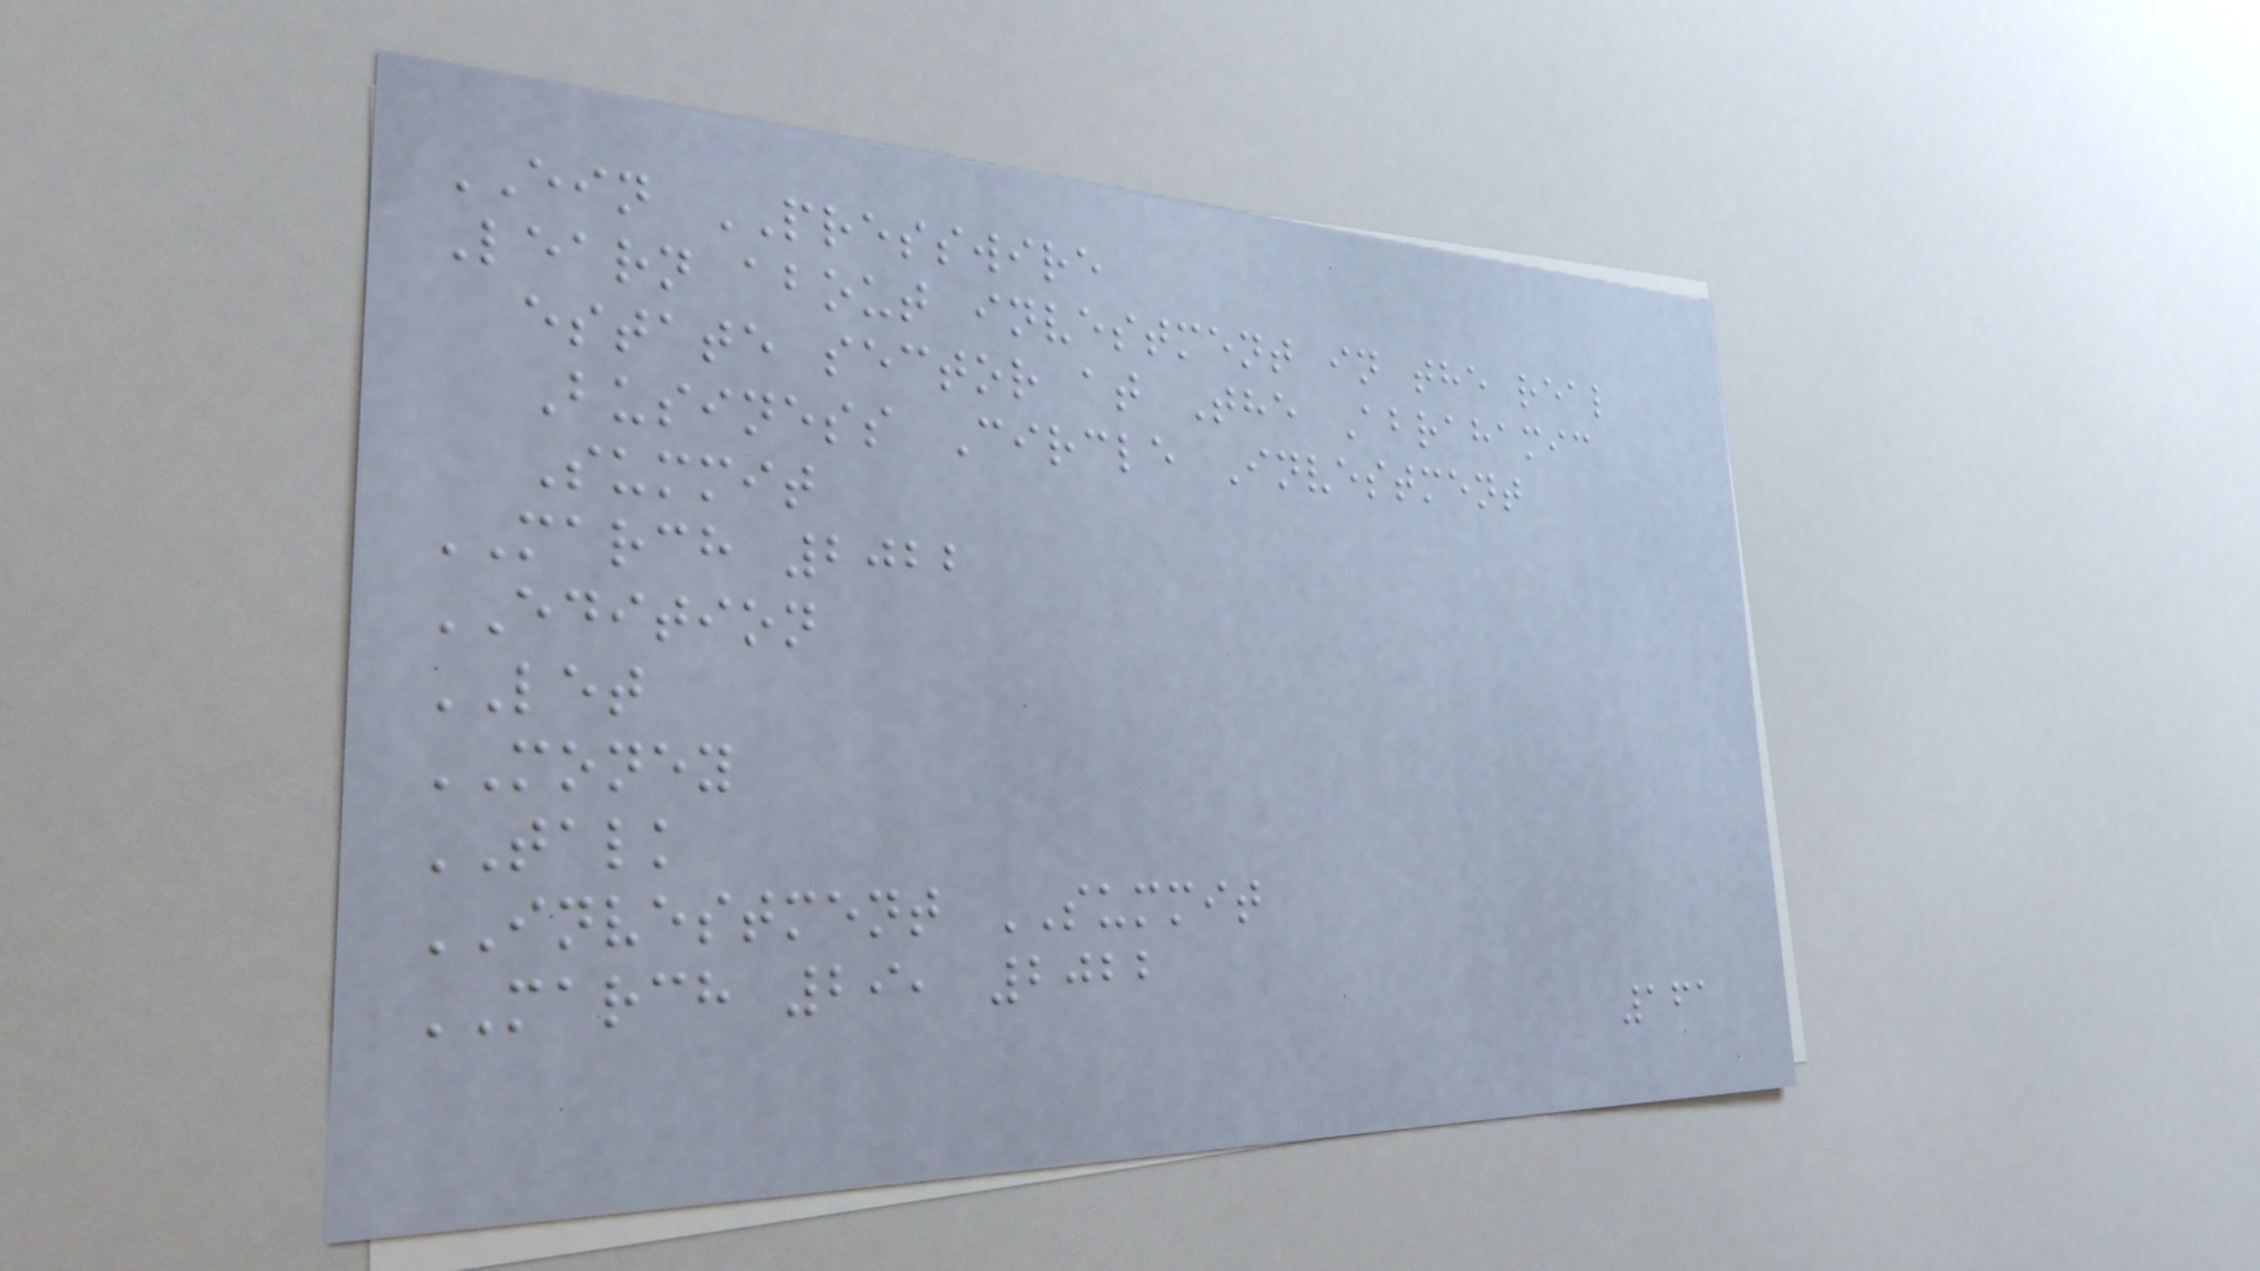EIN PRESSWIRE
Learn about investment in the real
estate sector at The Abrahamic
Business Circle Investment
Summit
MARCH 2022
EDITION
LET
MONEY
TALK
INVESTMENT SUMMIT
MARCH 29, 2022
161
